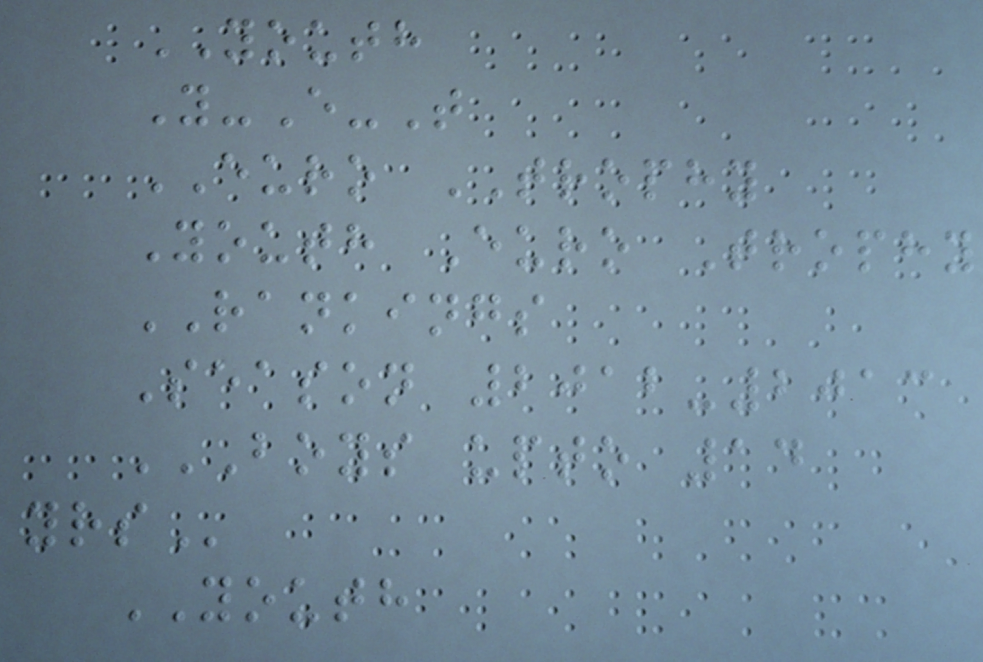YOUTH
Y-E-T
EURO TROPHY
Youth Euro Trophy
RANKINGS
Season 2012-2013
BOYS UPTO 14
YRS
YOUTH
